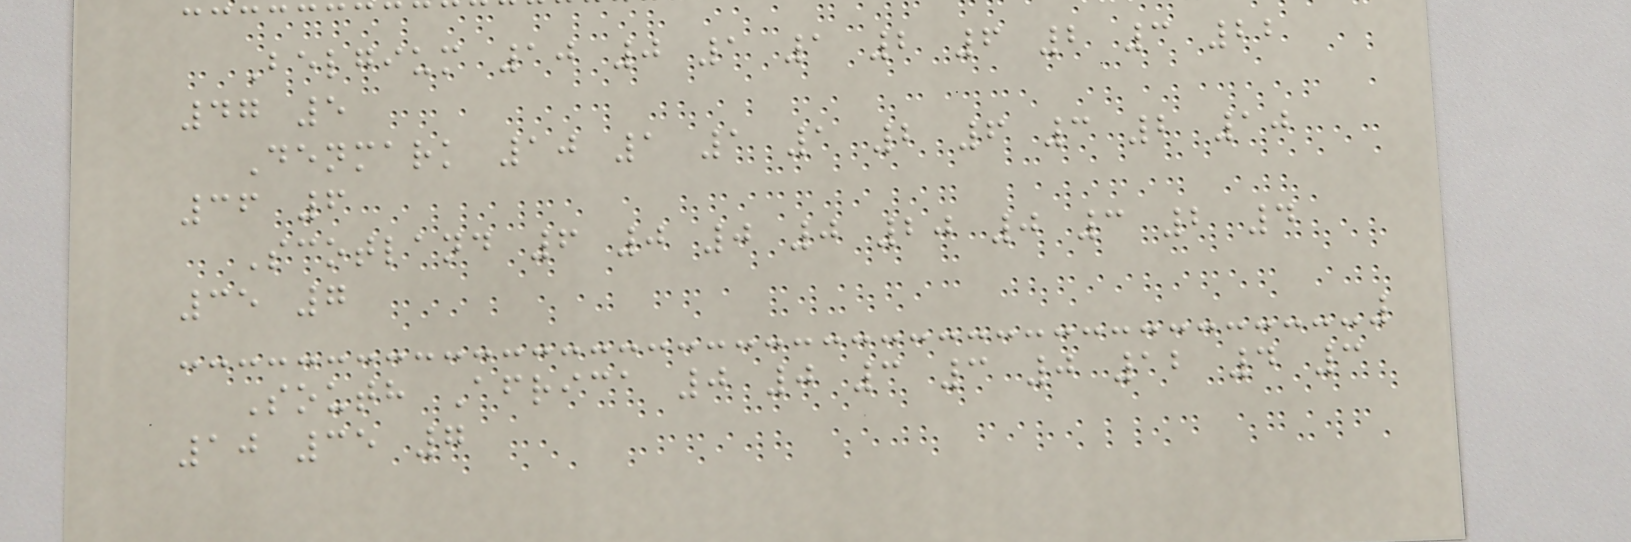Belgium 10 0 1 1 2 6 2 3 22
47 5
Denmark 10 1 1 1 2 6 3 2 10
36 6
Scotland 6 0 0 0 20 0 3 2 4
35 7
South Africa 0 0 3 3 0 12 4 3
10 35 7
